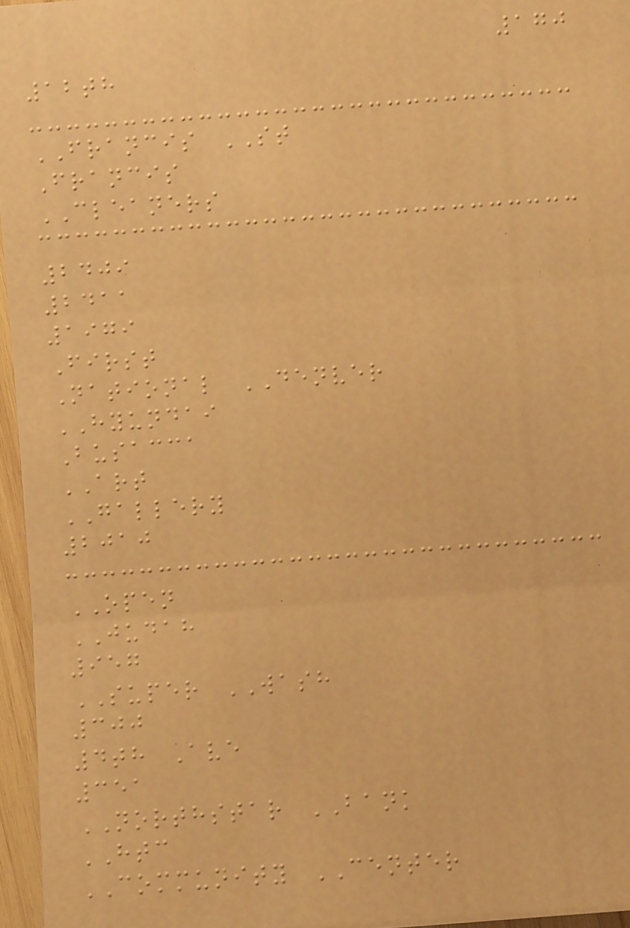170
12th
FRANCIS ST
Francis
CLEANERS
2409
2411
1979
First
National DENVER
HYUNDAI
Busacca
ART
GALLERY
2010
OPEN
JUDAH
957
SUPER WASH
300
4th Ave
351
NORTHSTAR BANK
HTC
COMMUNITY CENTER
